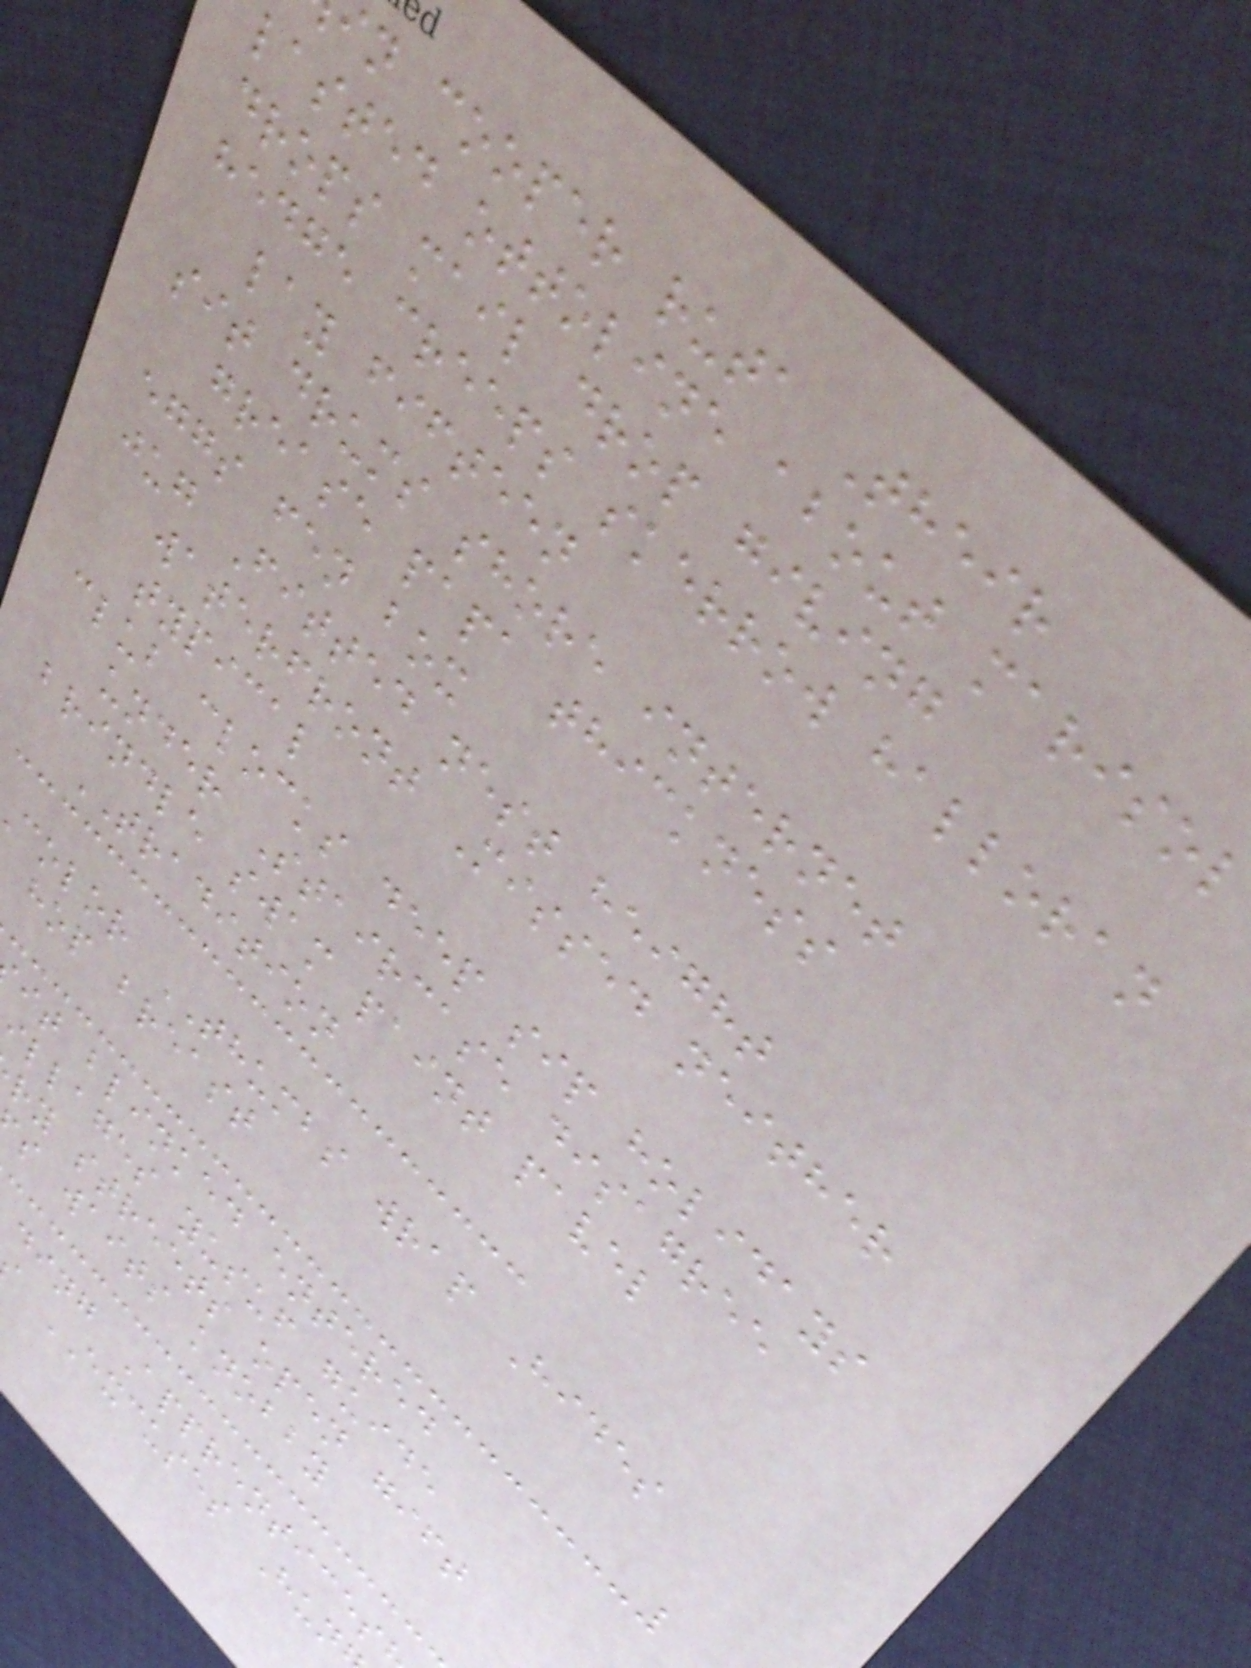n cooper ruta Their
lasted ottoline about mariso
drops mail drop giving
hedge creeps skerrow halloran
lay fifteen
sit drums shore internet
grease papa thickness
eggs fen box
jug Fitted nest height
waterfront Missed neither
typical
club clocks deep sip holidays
under Staircase disagree
brindle swam paint pavel
TRADITION
color THUMBS wrap Hides
hop breast
it blinked entered
illages yusuf guide
ry streets open gift
s waits knobby
ding Apprentices
EXCUSES Hun
